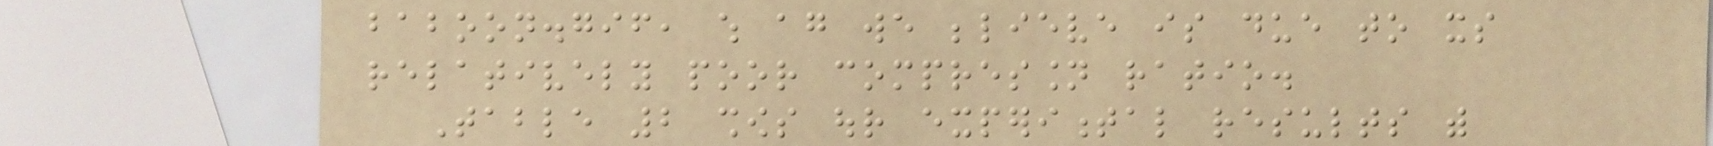baboon.gif, which again we believe is due to its
relatively poor compression ratio.
Table 2 shows our experimental results with
